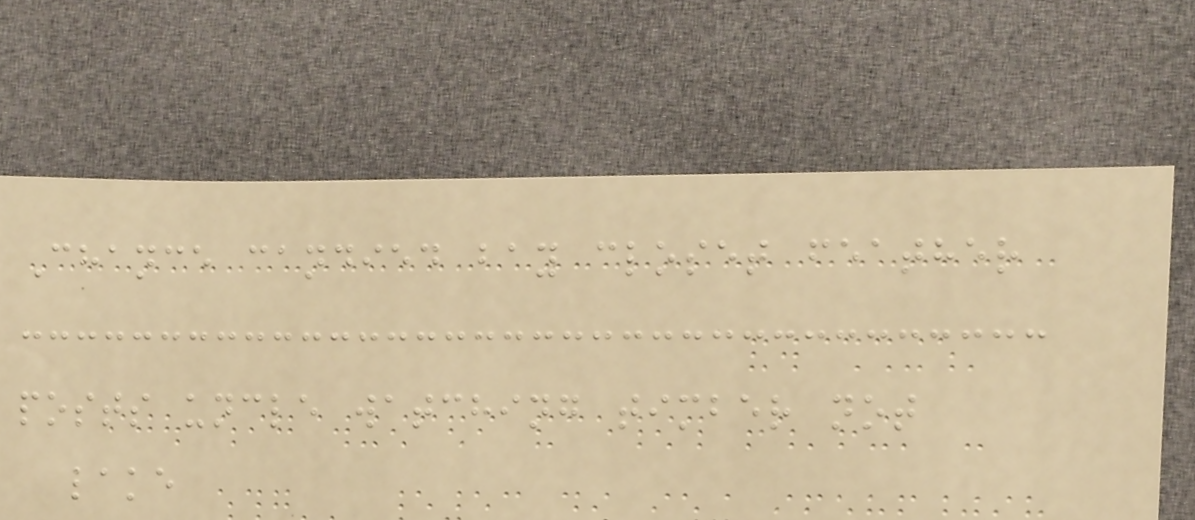Chance candied bay closet feather
posts uncle watching timber not
lake
